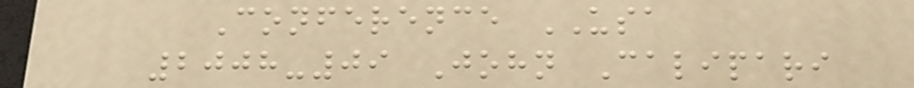Conference USA
2008-09 John Calipari
